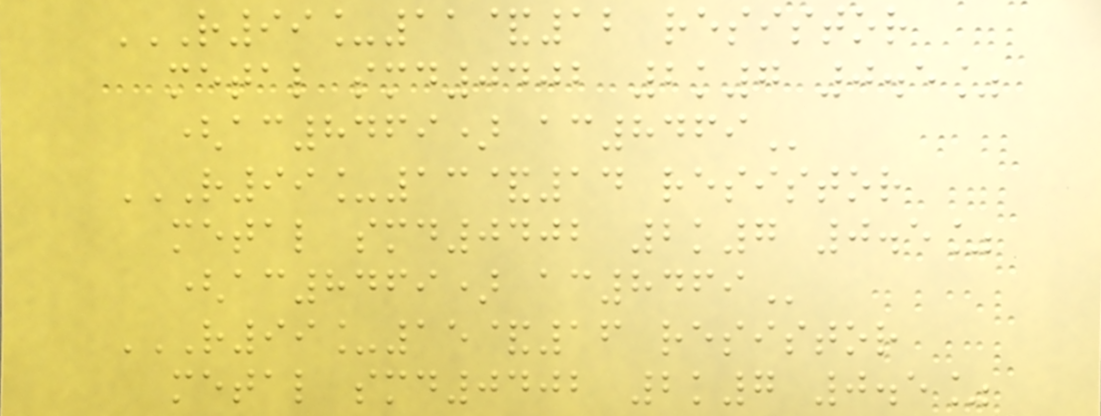R99_11&12 RESISTOR
METAL SMD0402 2K7 0.5%
(AC8469) AC8469
R99_13&14 RESISTOR
METAL SMD0402 2K7 0.5%
(AC8469) AC8469
R99_15&16 RESISTOR
METAL SMD0402 2K7 0.5%
